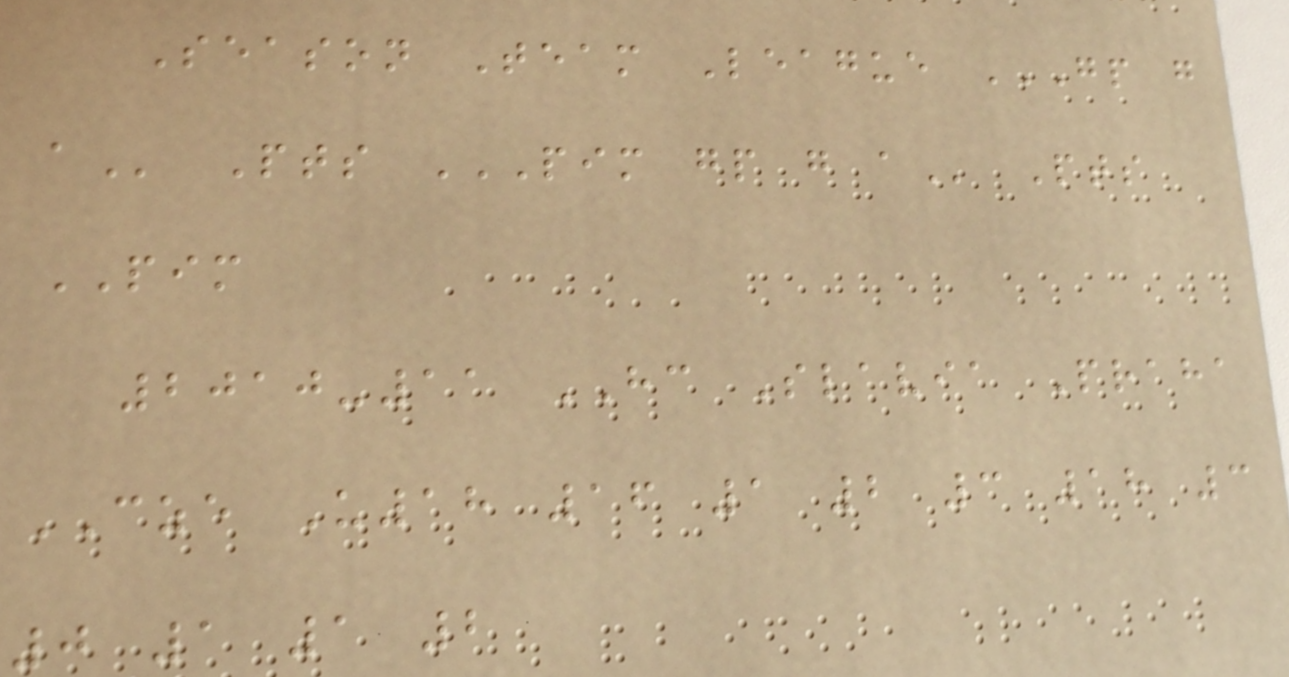Season Team League GP G
A Pts PIM GP G A Pts
PIM
2010-11 HC Slavia Praha
CZE U18 16 1 2 3 18 3
0 1 1 2
